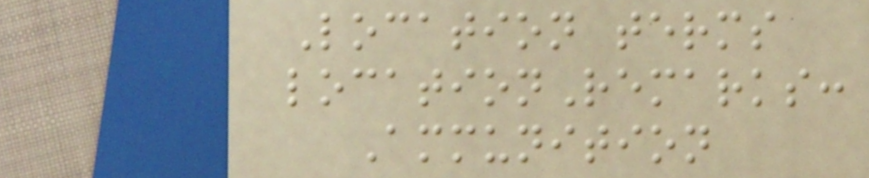Location terms
locationRemarks:
Ammunition
